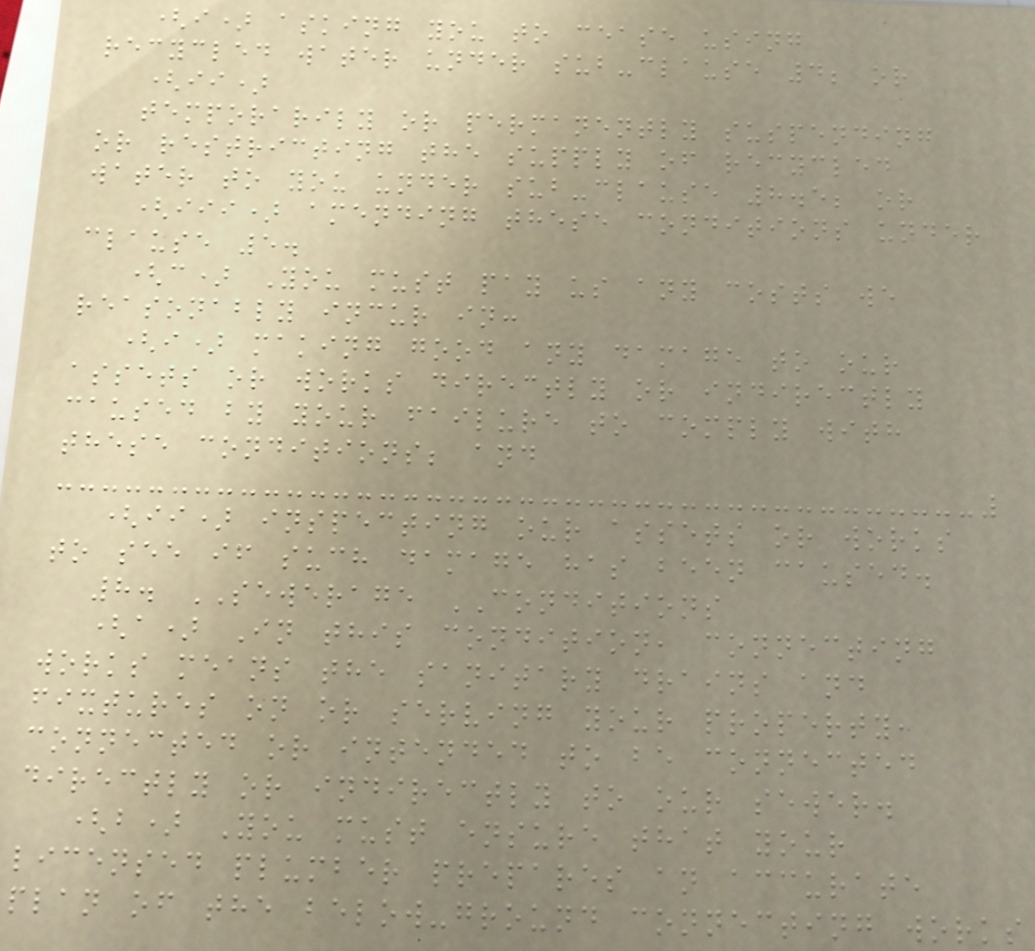(i) asking you to cease using
recycled water under sub-clause 4; or
(ii)
temporarily or permanently suspending
or restricting the supply of recycled
water to you under sub-clause 8.5; or
(iii) amending these conditions under
clause 5.
(c) You must pay us any costs we
reasonably incur in:
(i) making good any damage to our
assets or works directly or indirectly
caused by your failure to comply with
these conditions; and
(ii) inspecting our assets or works
to see if such damage has been caused.
8. SEWERAGE CONDITIONS
(a) In this condition, connecting
works means the sanitary drains and
fixtures on or serving your property,
connected or intended to be connected
directly or indirectly to our sewer.
(b) You must ensure that your
licensed plumber prepares an accurate
plan of the below-ground connecting works
